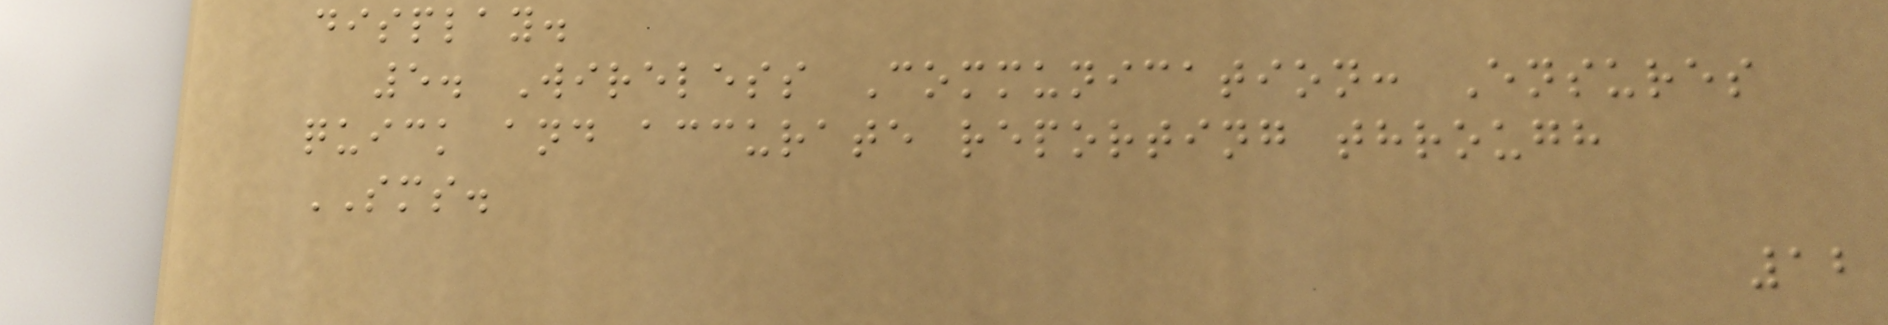display.
5. Wireless Communication: Ensures
quick and accurate reporting through
SMS.
12
